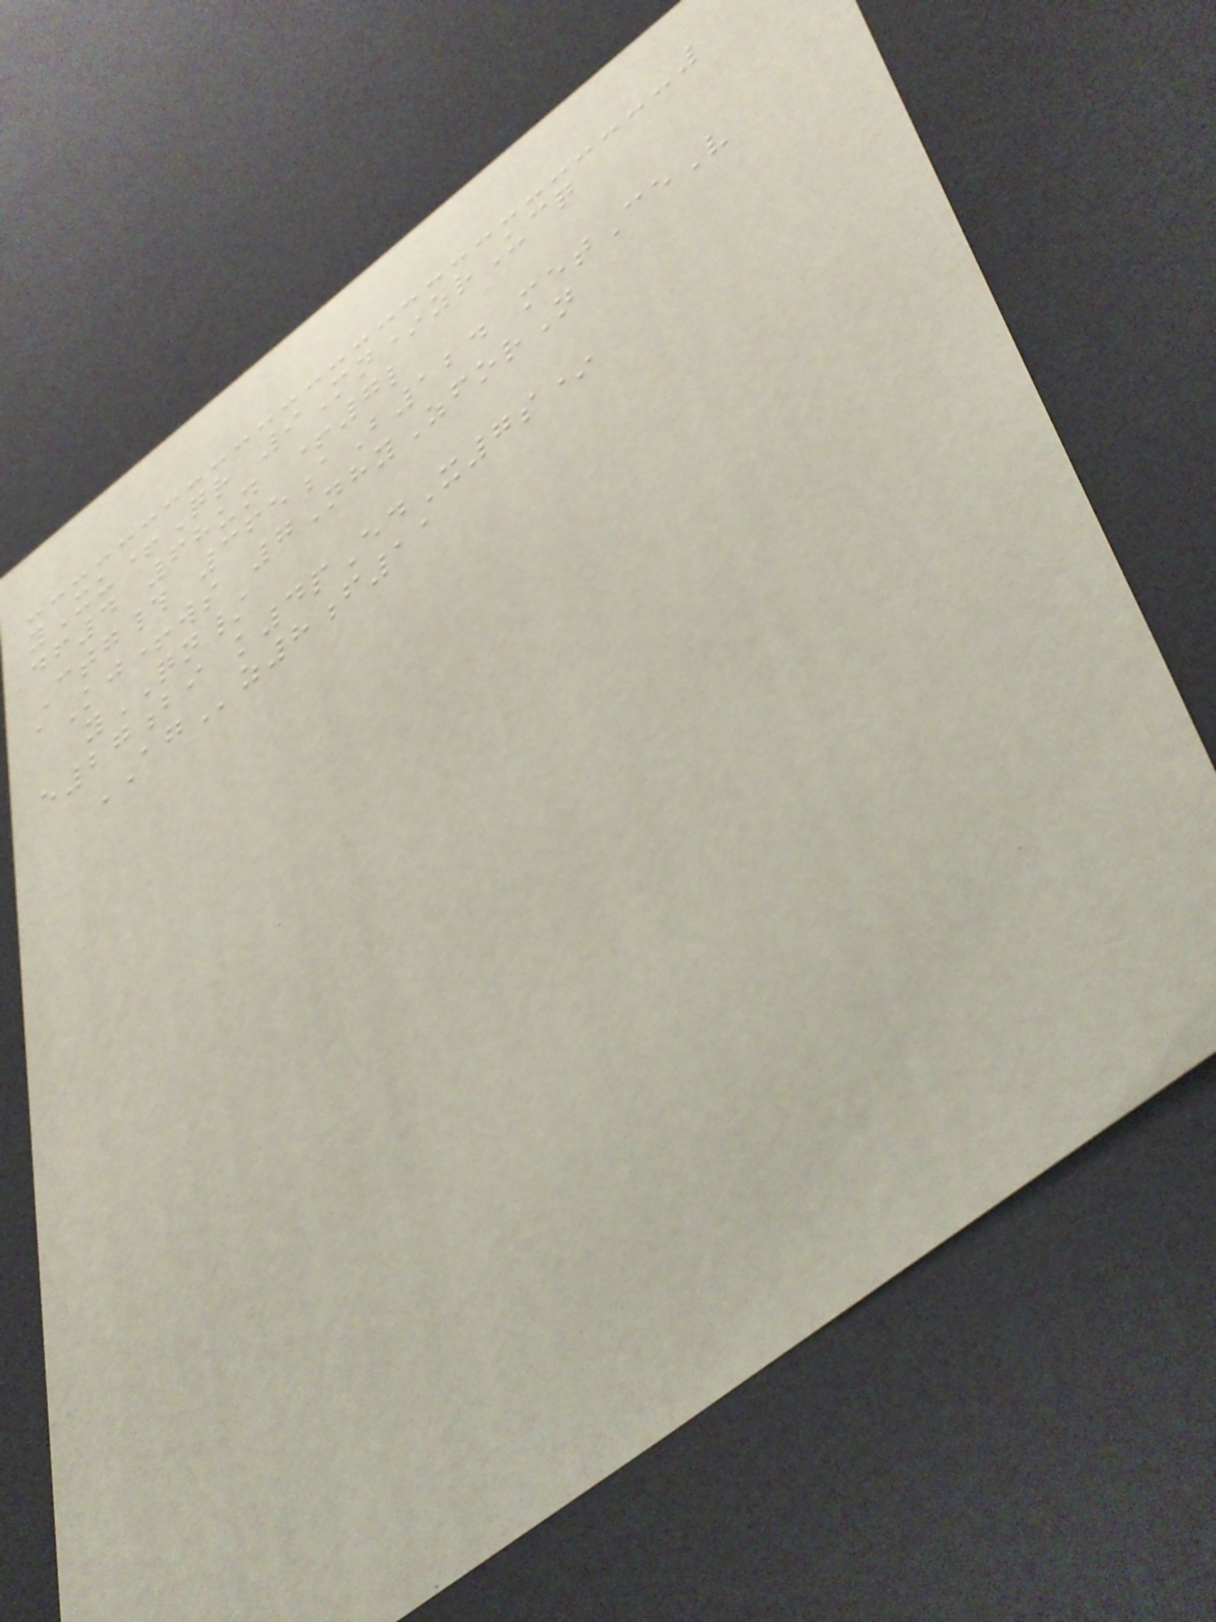yXu+Qr 9Mn*zrUcq
df4 68un +7l
Ctg# 365aB124 metCeV
aKj+ws 7NhyZforN
yQN/
e27bi k4pEdX7s*
AGz8f11
